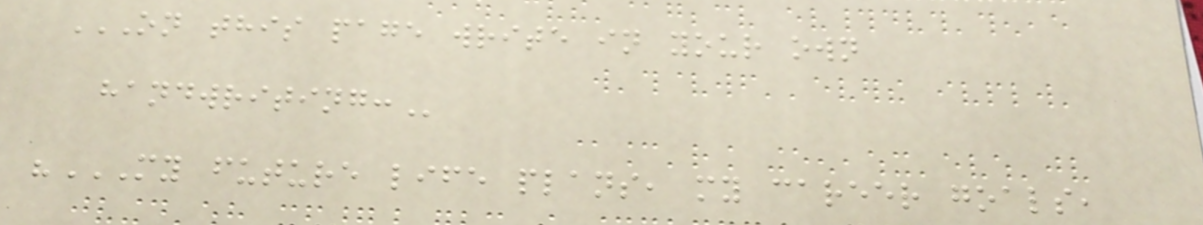ON THIS PAGE WRITE IN YOUR OWN
HANDWRITING:
"MY FUTURE LIFE PLANS, MY CAREER GOALS,
